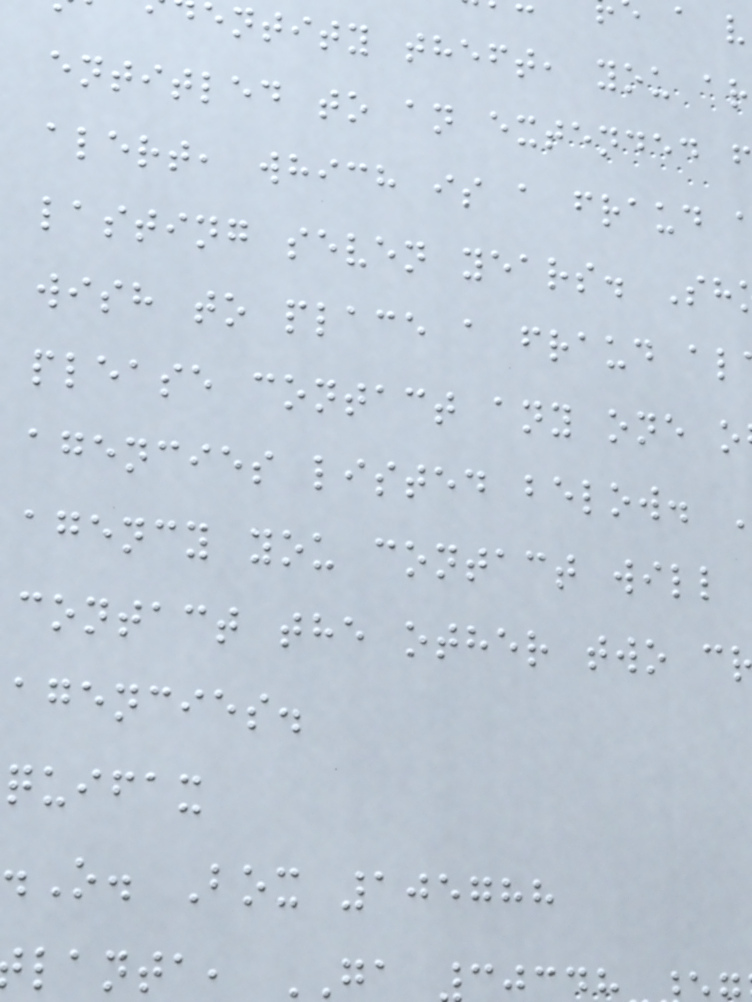entity theft, you ar
entitled to an extended
alert, which is a fraud
lasting seven years. Sh
wish to place a fraud al
please contact any one o
agencies listed below.
agency you contact will
contact the other two c
agencies.
quifax
.O. Box 105788
lanta, GA
